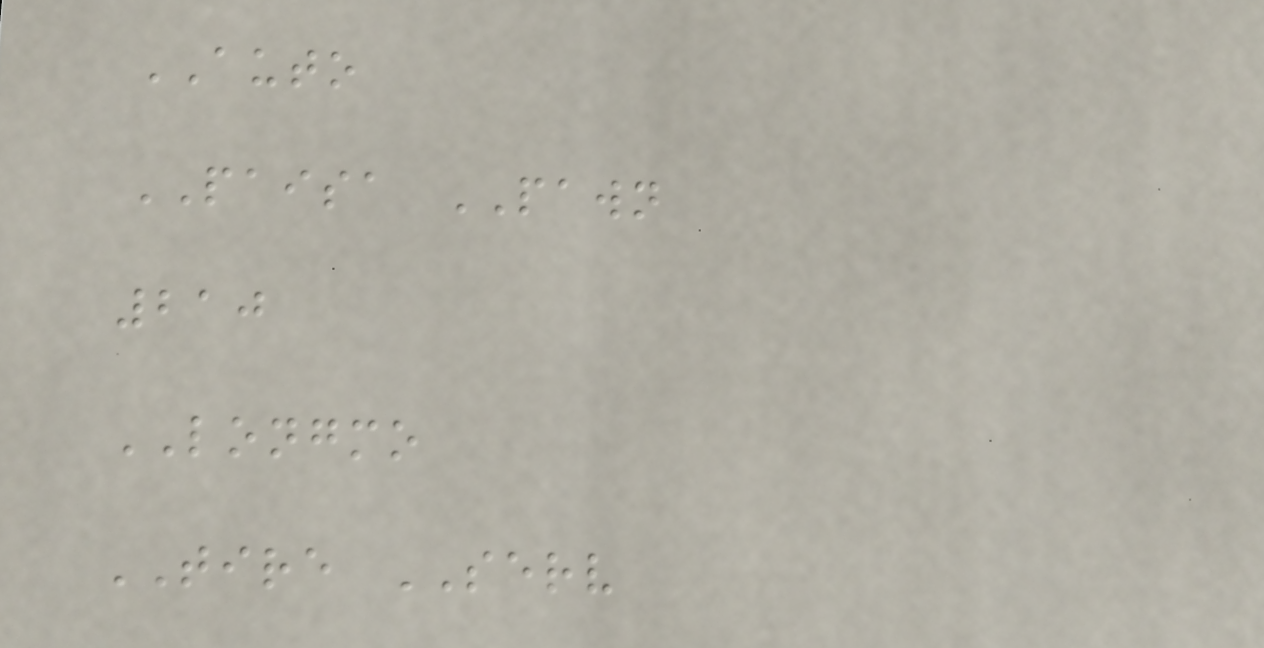AUTO
PAISA PAWN
210
LONGMO
TIRE SERV
